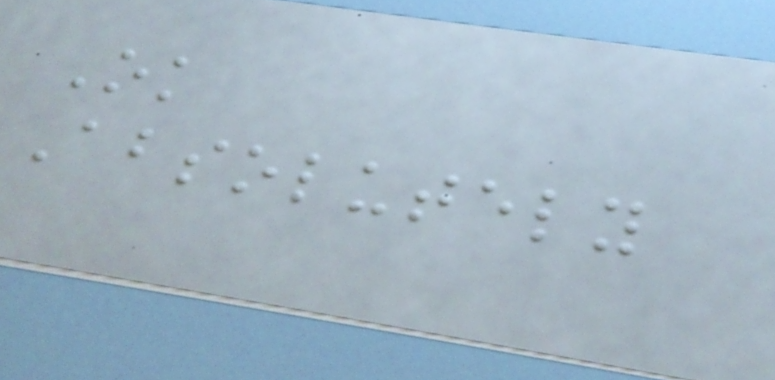Ok
Absolutely
